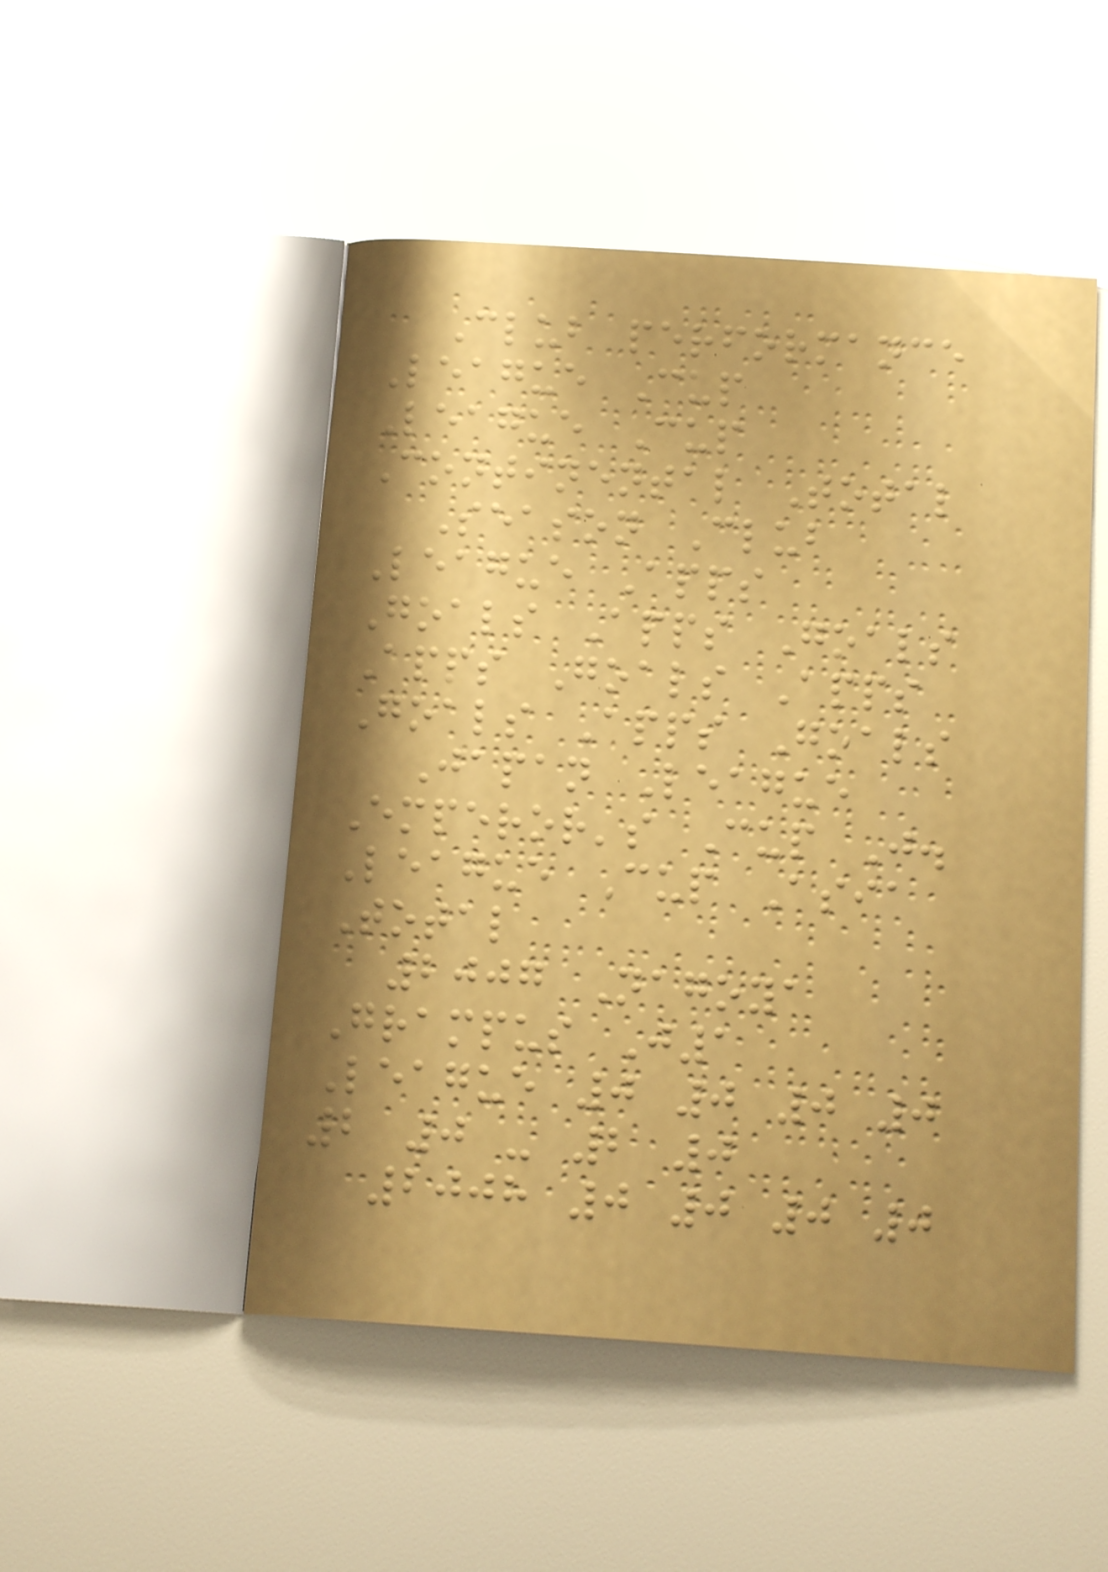Club performance
League Cup
League Cup
Continental Total
Season Club
League Apps
Goals Apps Goals
Apps Goals Apps
Goals Apps Goals
Japan League
Emperor's Cup J.
League Cup Asia
Total
2007 Nagoya
Grampus J1
League 0 0 0 0
2 0 - 2 0
2008 0 0 0 0
